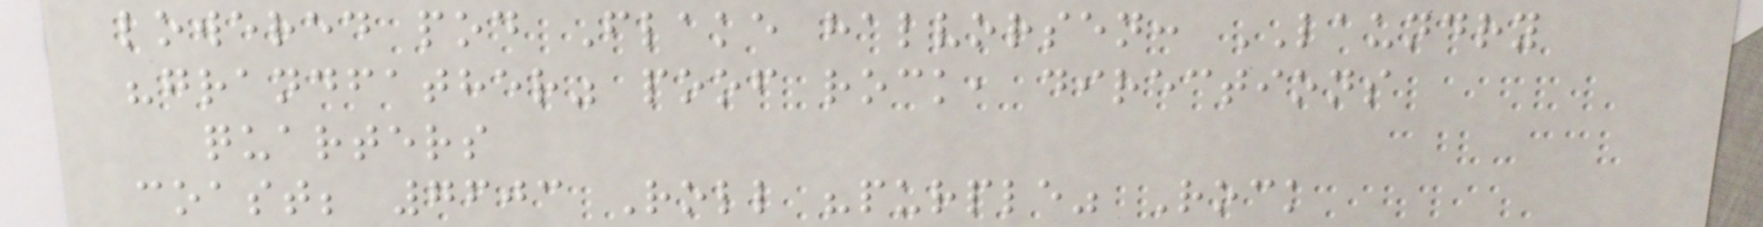lowered pod Flake halvorsen: LAUNDRY
"grandfather" poof rock, directions
quarters
coast; 7603 Roll "purple" Rock
